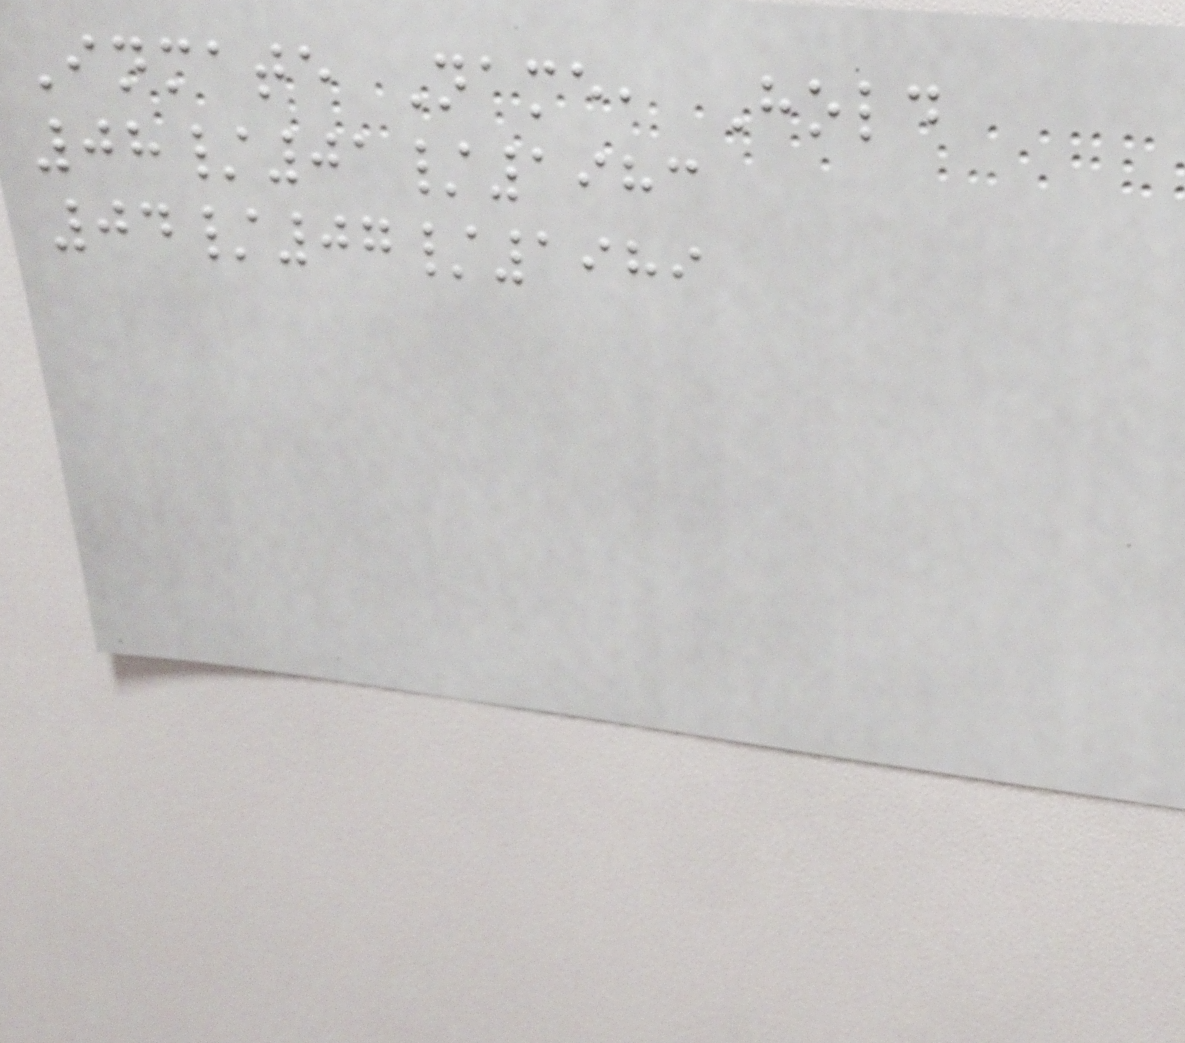Inmate Name, Hold
08/01/1983
04/07/1989
